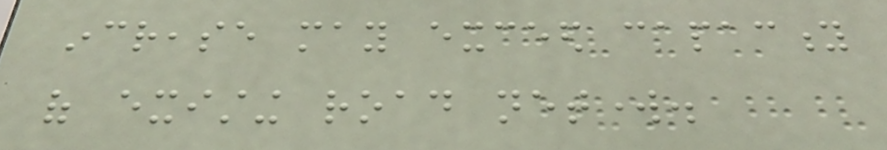increase may exceed capacity
of existing road network.
